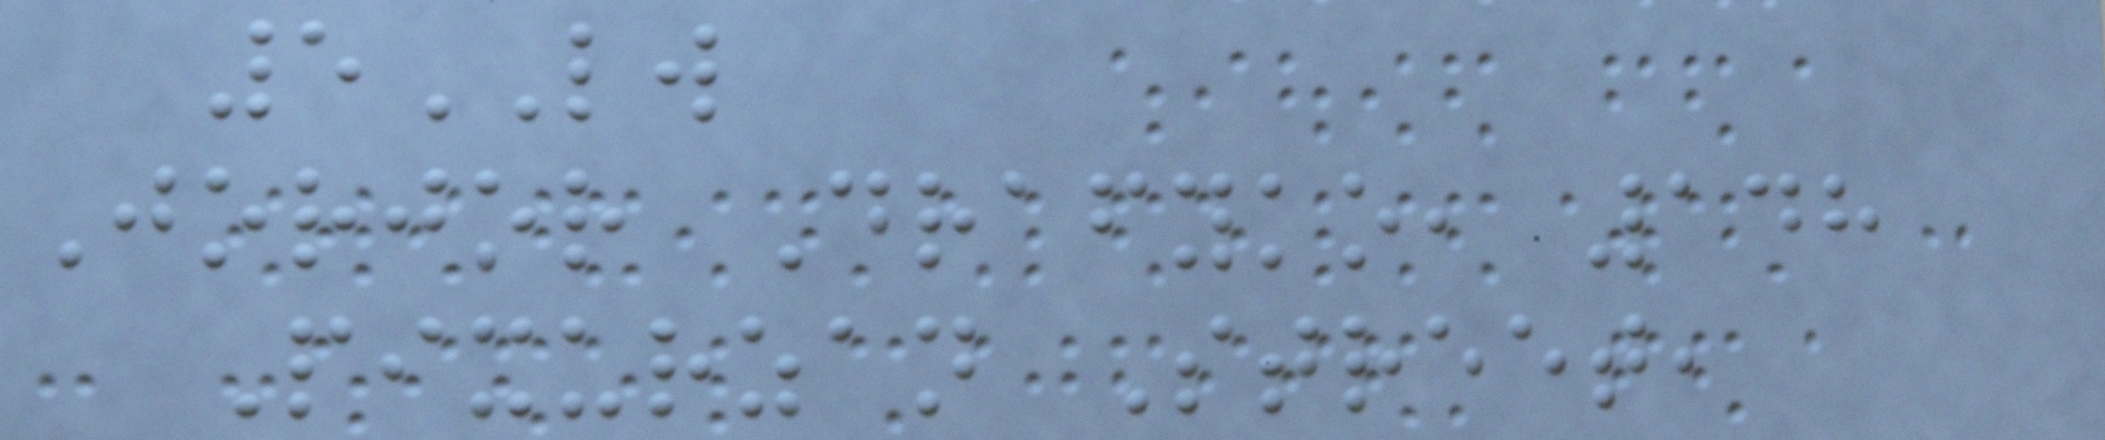5LW
Jorjor Drafyko, 148
Pixurzan Street,
